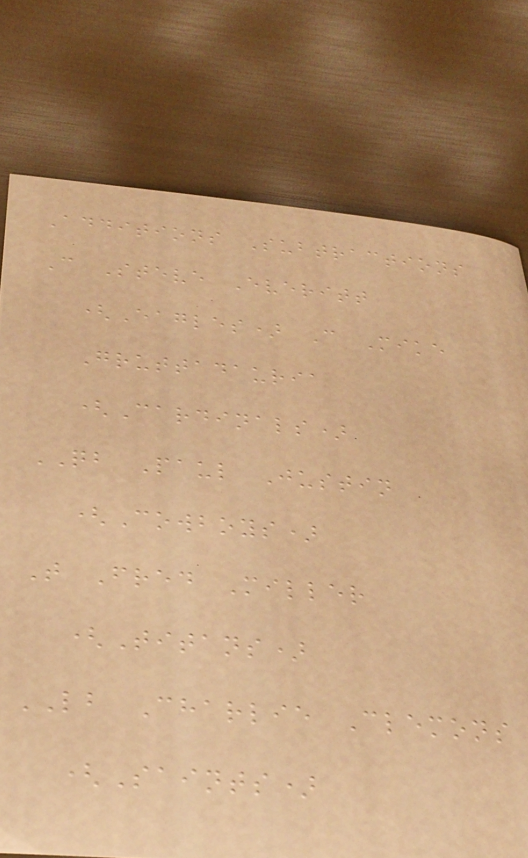Additions Subtractions
C Steve Everitt
(Eagles) C Mike
Gruttadauria
(Cardinals)
QB Paul Justin
(Cowboys)
T Fred Miller
(Titans)
LB Charlie Clemons
(Saints)
